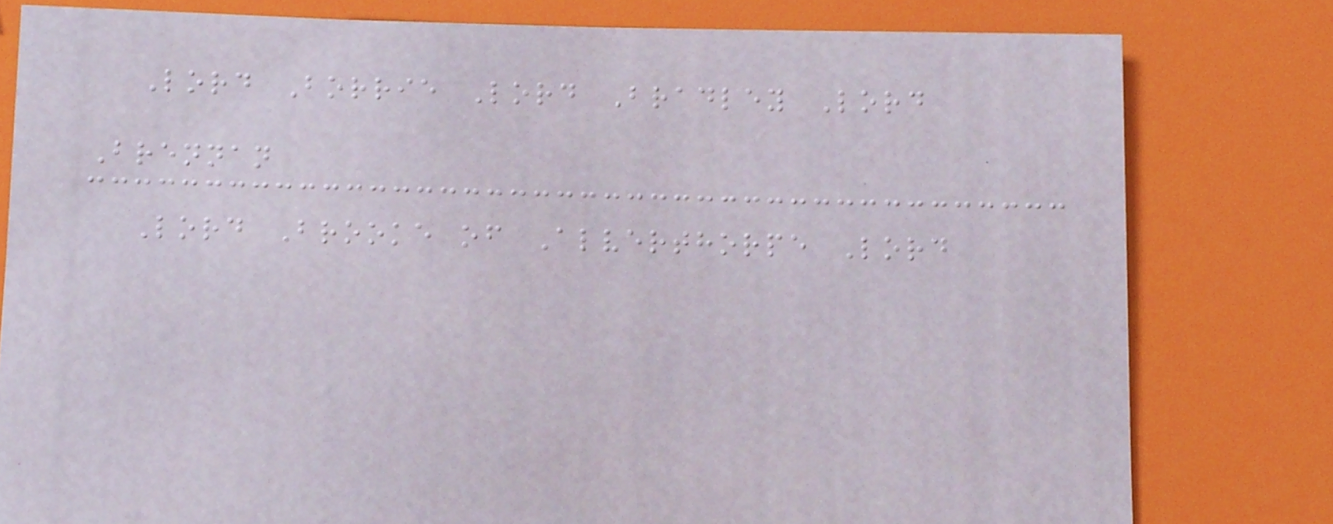Lord Borrie Lord Bradley Lord
Brennan
Lord Brooke of Alverthorpe Lord
